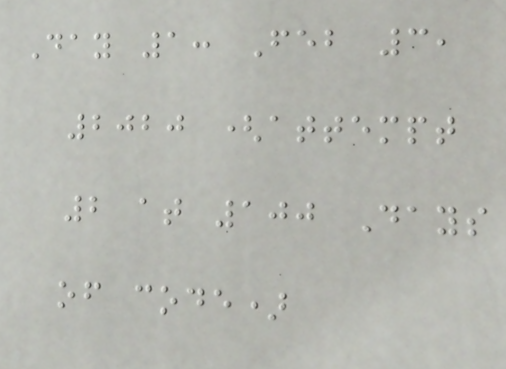Day 1: Feb 3,
2020 (attempt
2 at 100 Days
of code)
